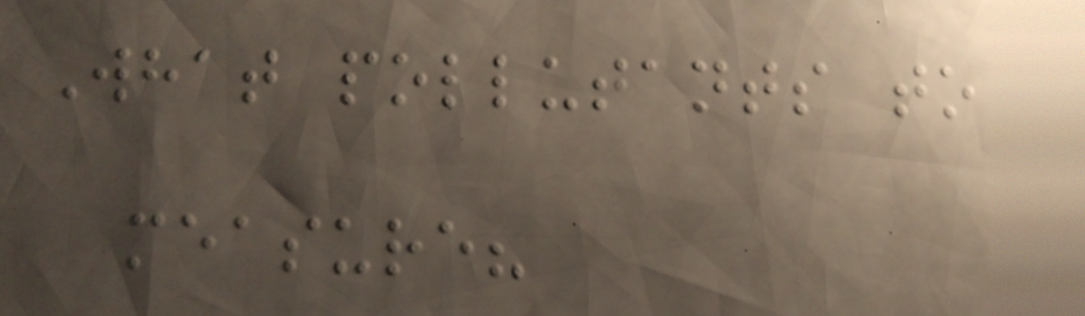What pollutants to
measure?
